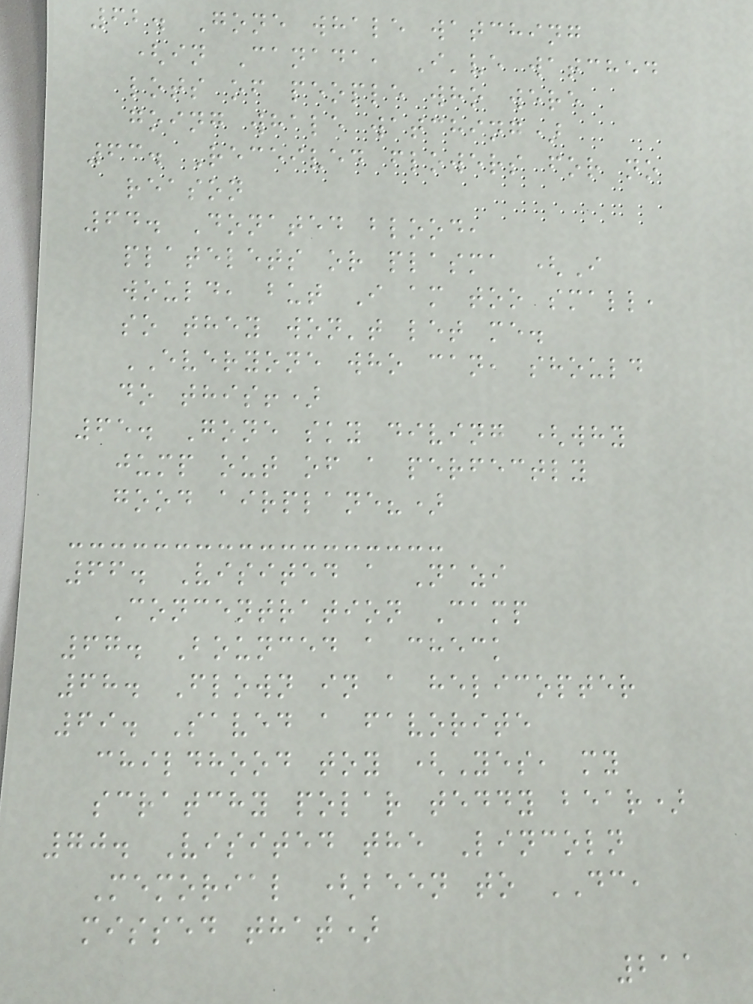62. Gone whale watching
(in Canada, I've watched
lots of people who were
going whale watching)
63. Received flowers for no
reason
64. Donated blood,
platelets or plasma (I
would, but I am too small,
so they won't let me.
EVERYONE who can, should
do this!)
65. Gone sky diving (why
jump out of a perfectly
good airplane?)
66. Visited a Nazi
Concentration Camp
67. Bounced a check
68. Flown in a helicopter
69. Saved a favorite
childhood toy (Yes, my
scratchy polar teddy bear)
70. Visited the Lincoln
Memorial (been to DC,
missed that)
211
